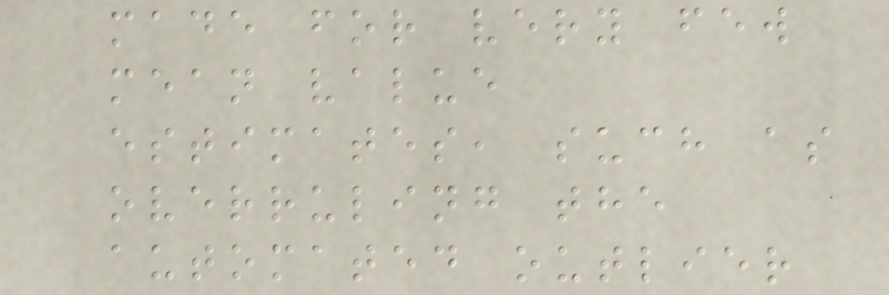made for very few
mean value
estimates, such as
overruling the
automated outlier
